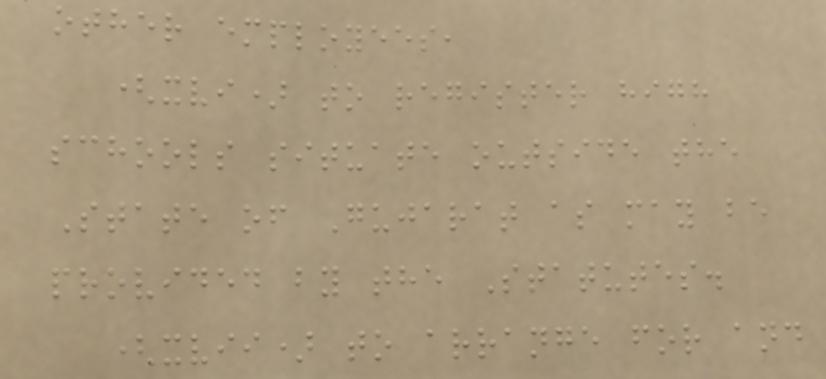other employees,
(xvi) to register high
schools situate outside the
State of Gujarat as may be
provided by the Statutes.
(xvii) to arrange for and
